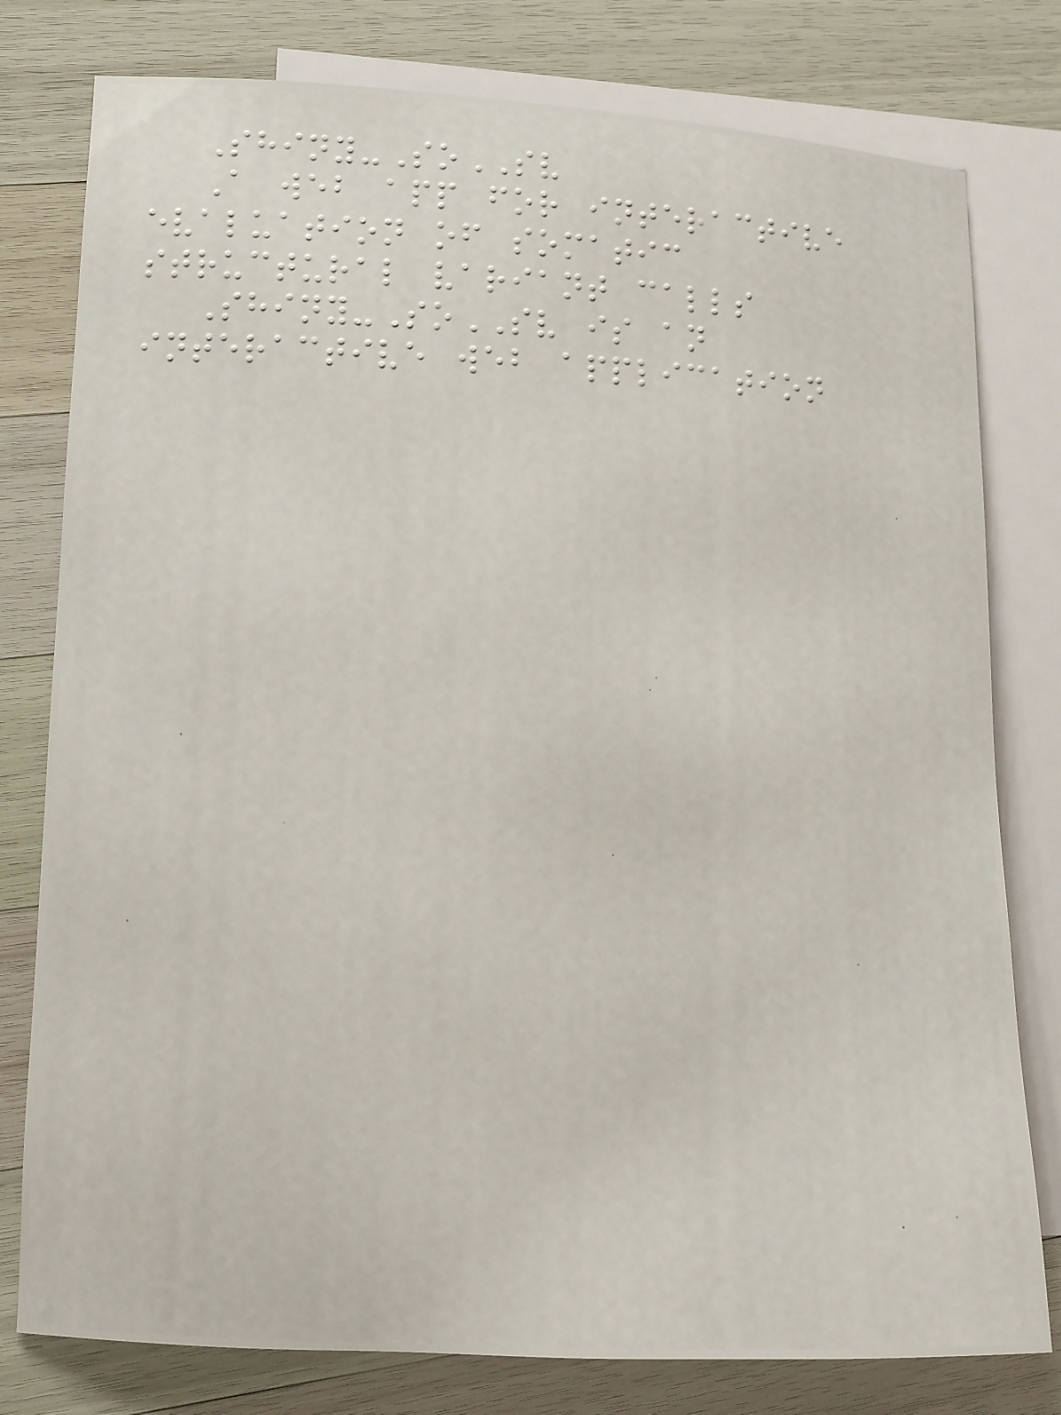Shiny-SoSV
A web app for interactive
evaluation of somatic
structural variant calls
Shiny-SoSV is an
interactive web application
